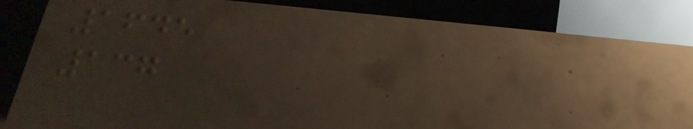1645
137
